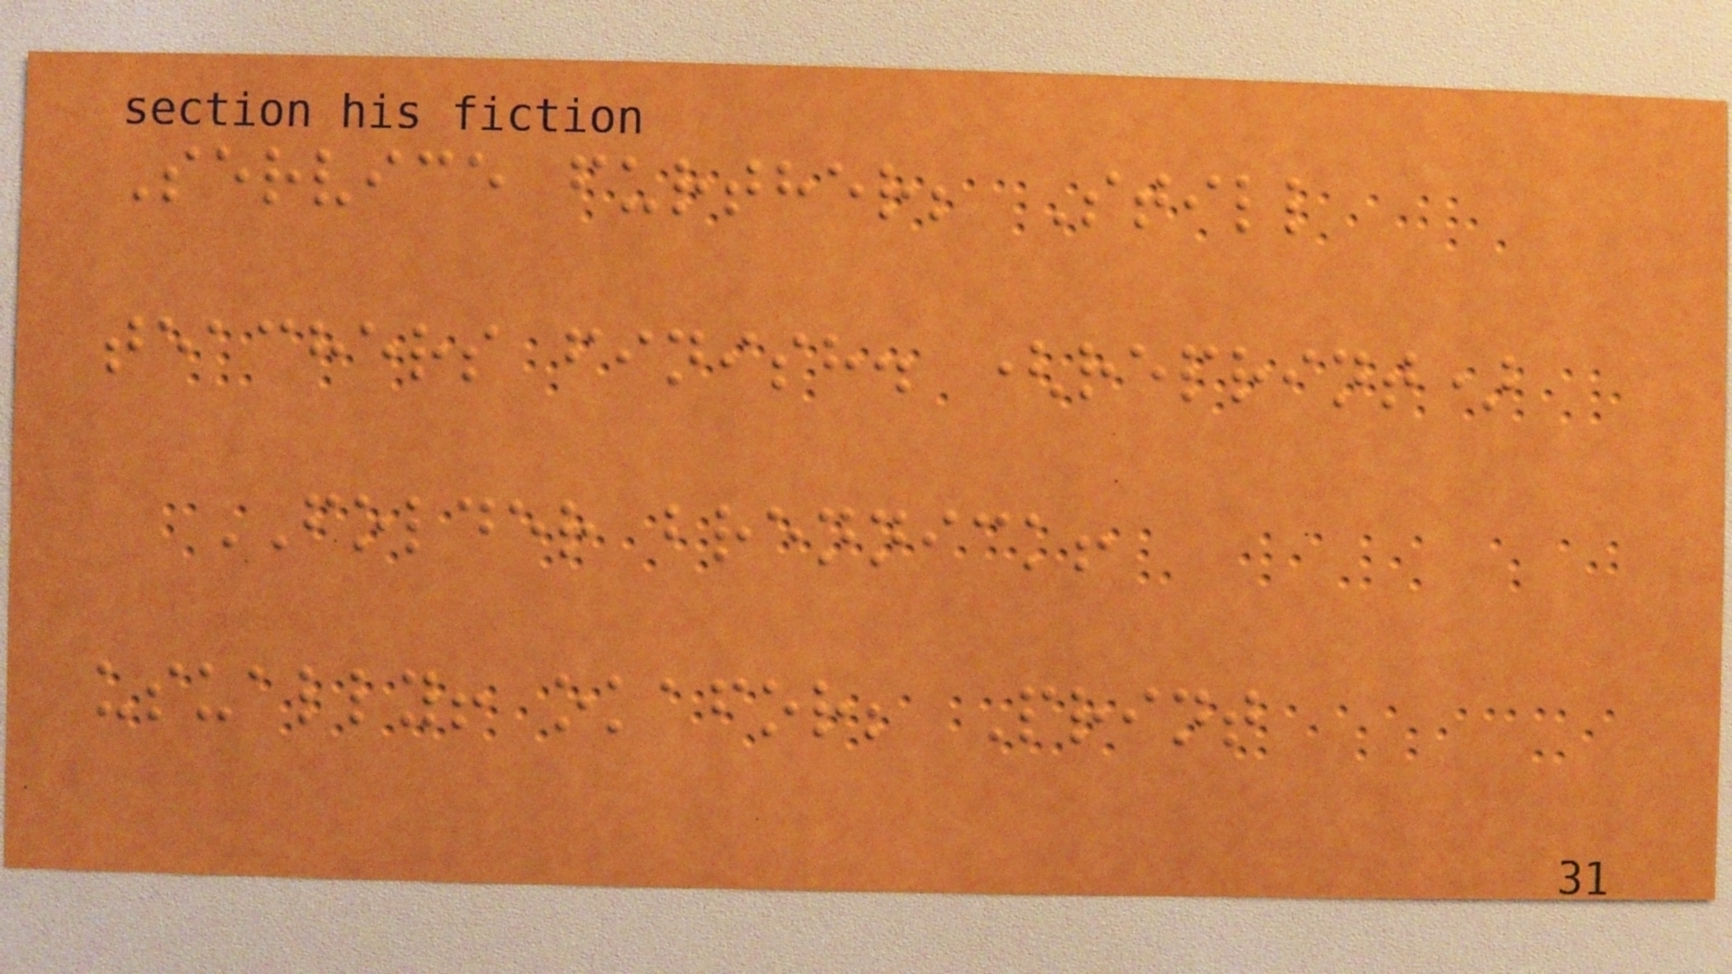Service further; Still
teachers finish. (reprint)
FOLDER brennick!
usually! okafor; Print
